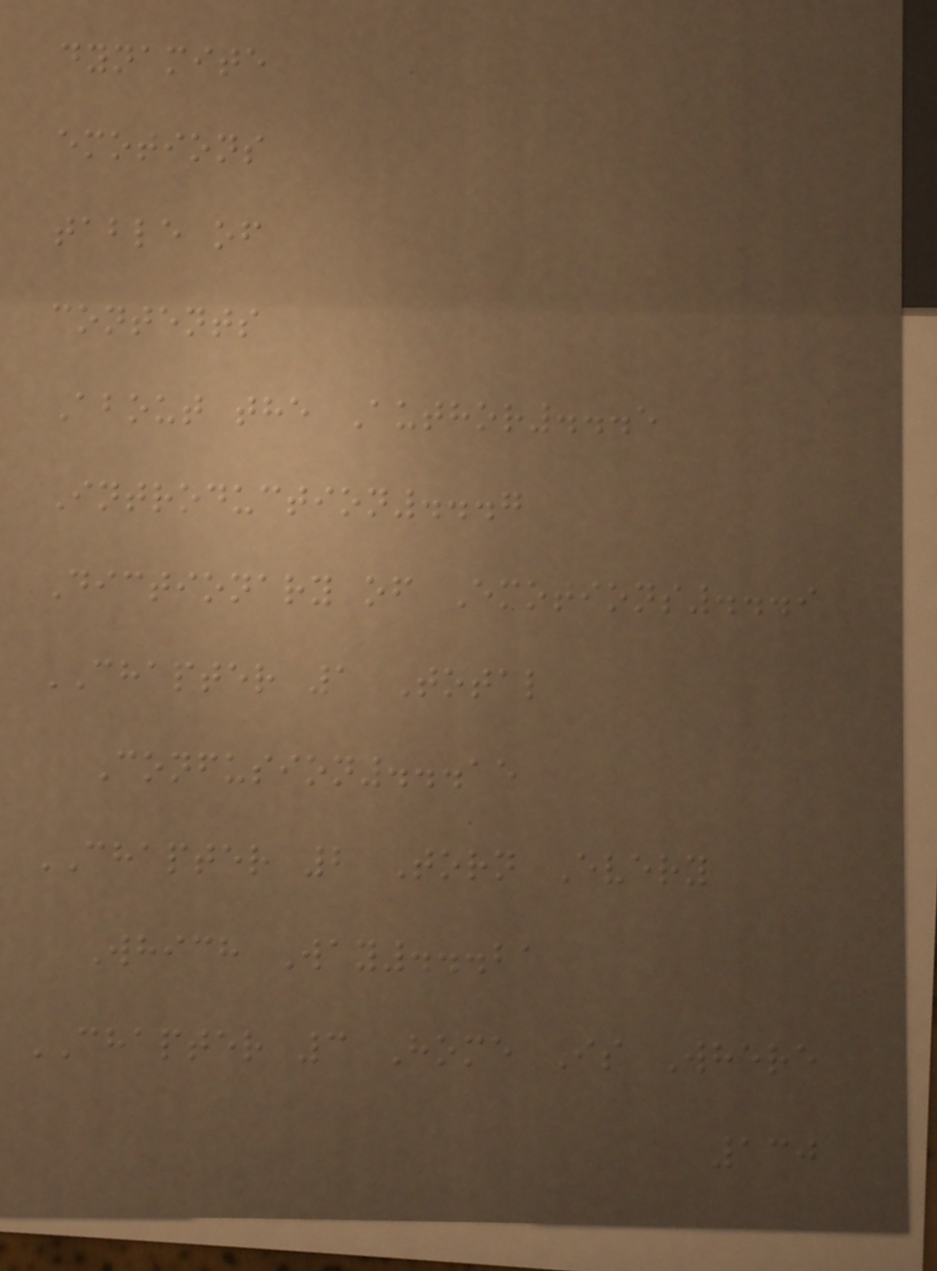dynamite
emotions
table of
contents
About the Author...5
Introduction...7
Dictionary of Emotions...9
CHAPTER 1 Total
Confusion...15
CHAPTER 2 Torn Every
Which Way...21
CHAPTER 3 Home Is Where
130
